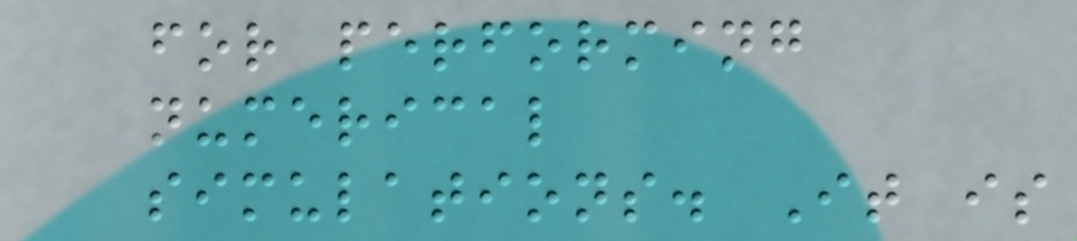for performing
numerical
simulations. It is
